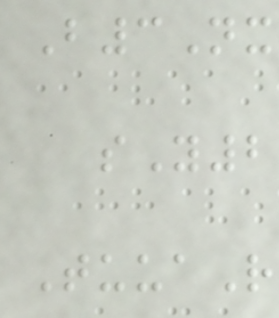B3Nx
sY2
TuuaR
